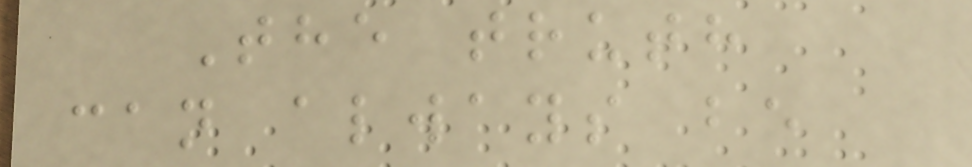The truth
can always be
